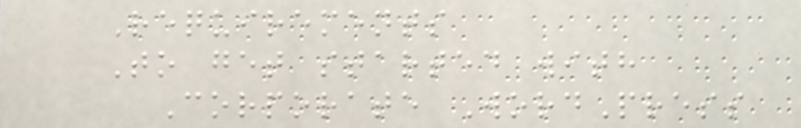Requirements
To get started with
Corporate WordPress
